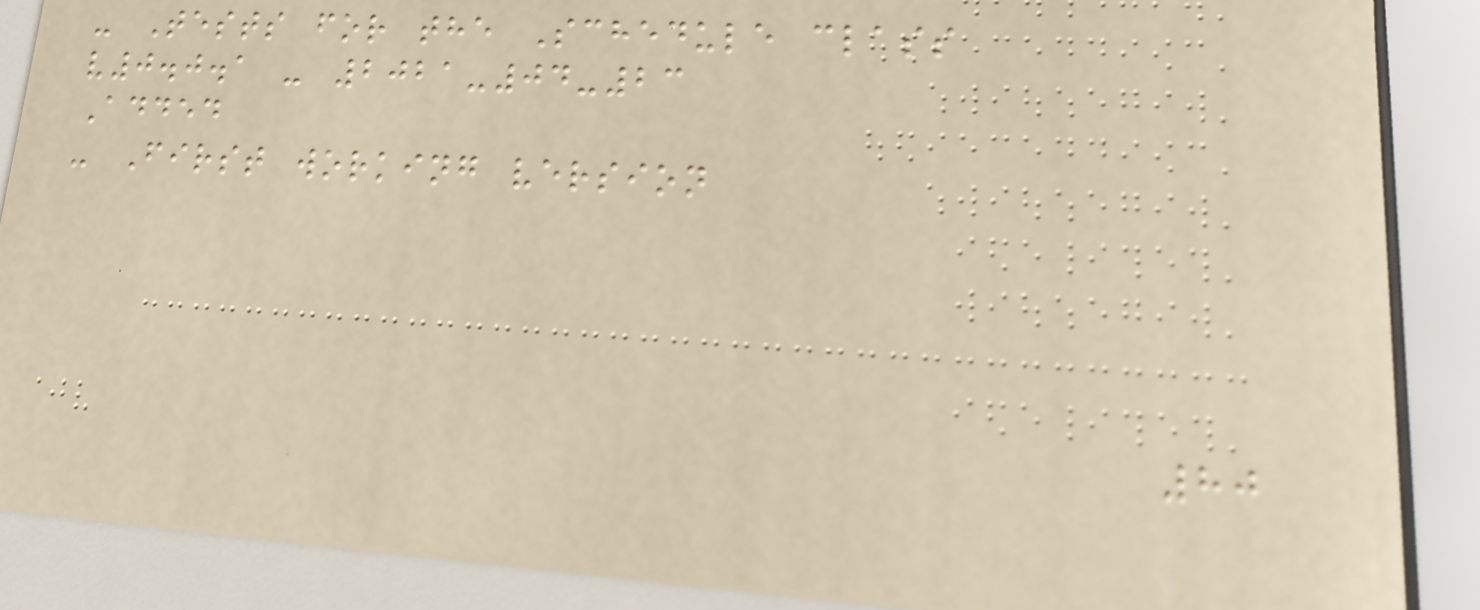- Tests for the Schedule class
v0.0.1 - 2021-04-23
Added
- First working version
80
